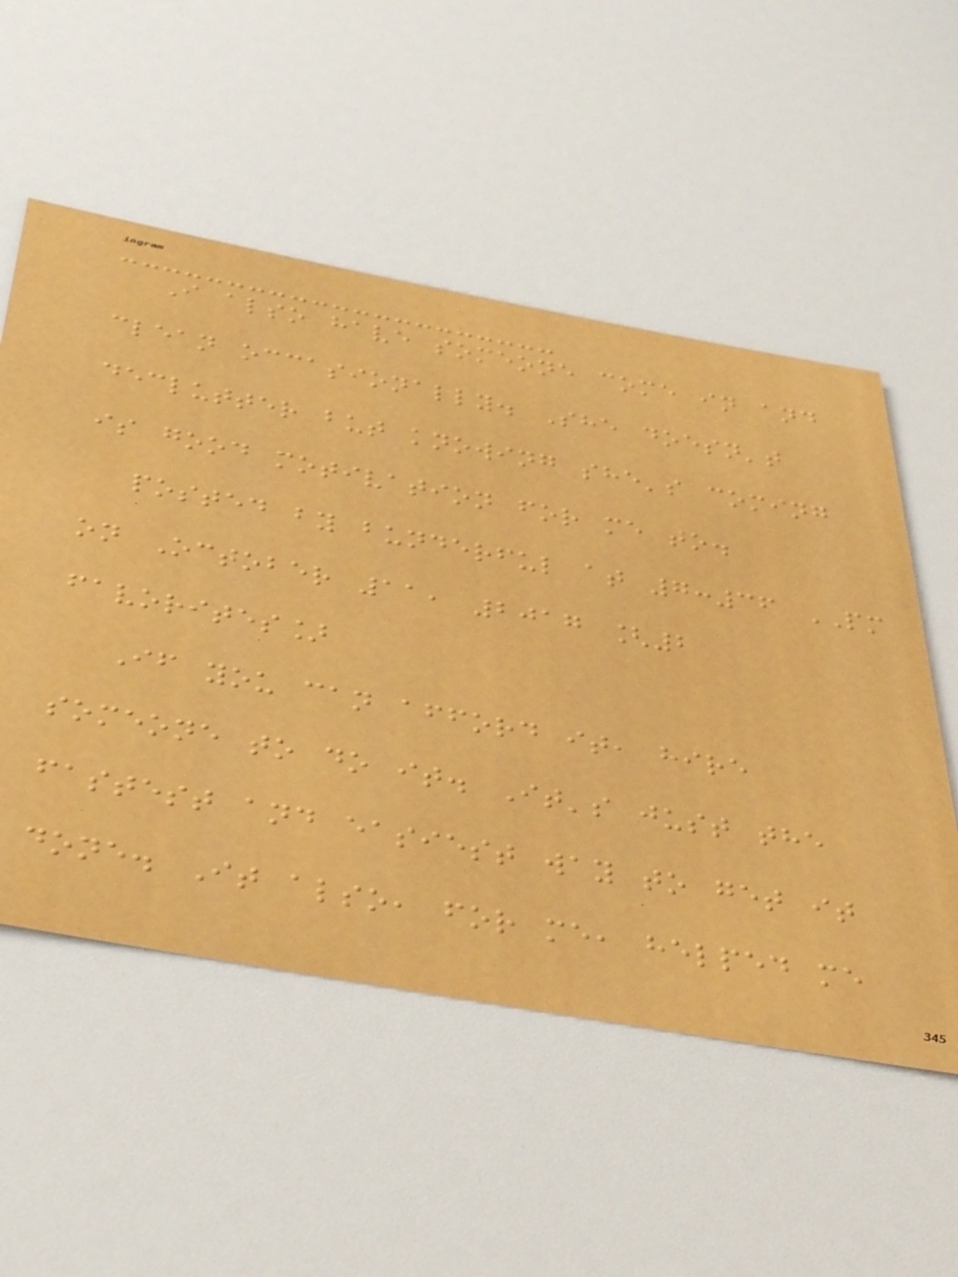I also have someone come in and
clean occasionally. She doesn't
declutter but knowing she's coming
is good motivation for me to.
posted by bunderful at 7:36 PM
on October 11, 2017 [2
favorites]
If you can afford it, hire
someone to do it. It's just the
fastest and easiest way to get it
done. It also, for me, helped me
